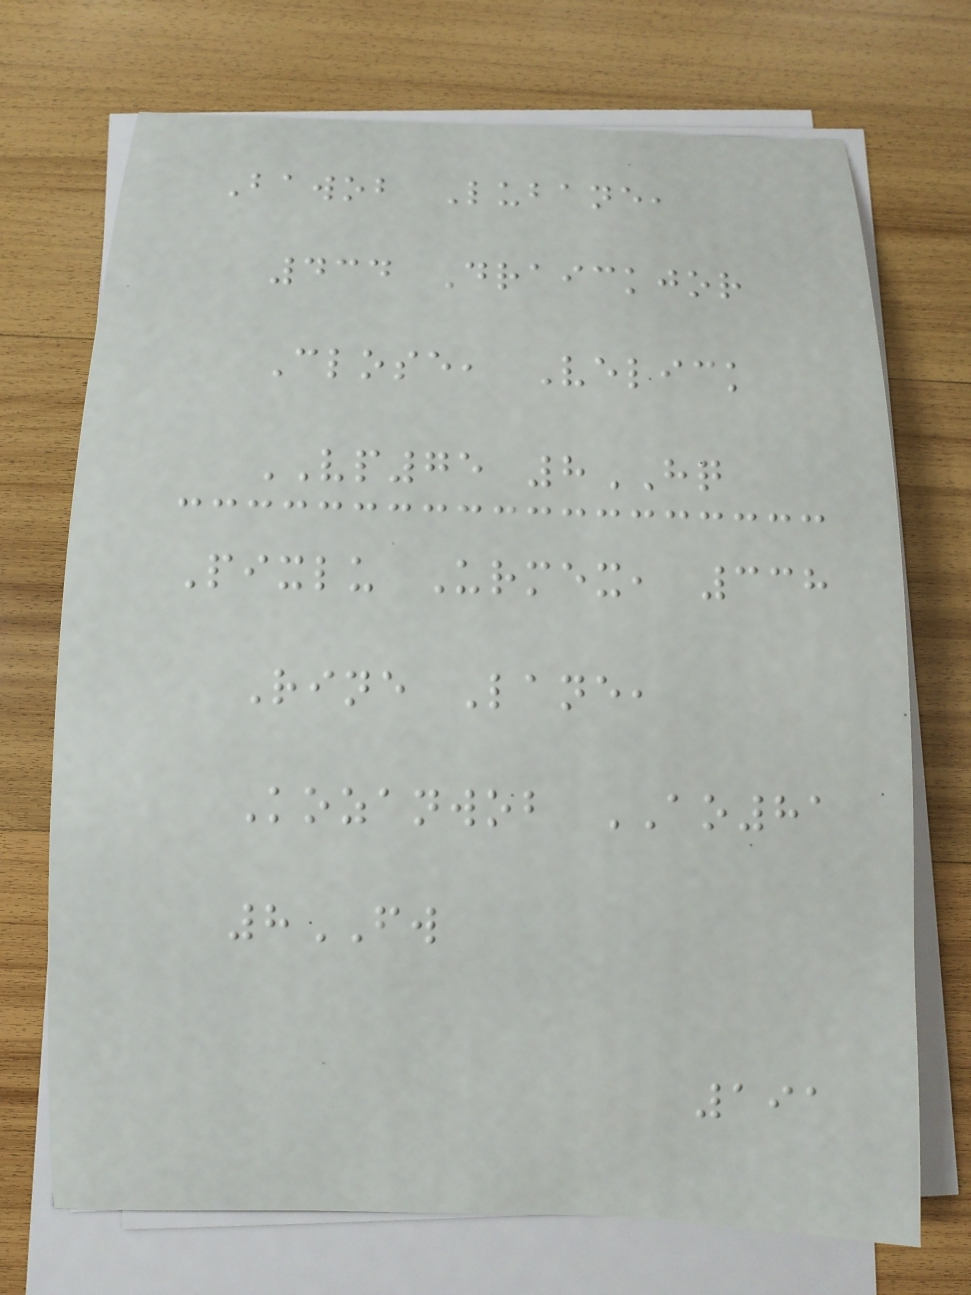Bawob Lubane,
434 Draickjor
Close, Velick
VP75 8HQ
Pixlu Urmex, 338
Rine Lane,
Kozanwob AO81
8FW
191
